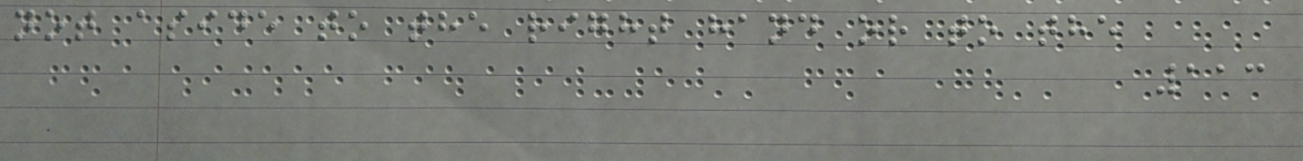not aside to the right hand or to the
113
